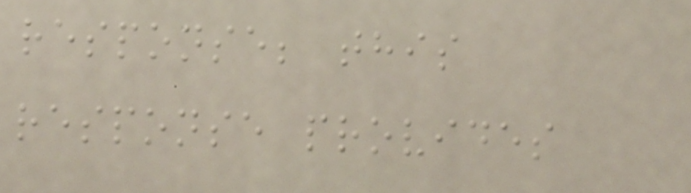response; this
response provides
